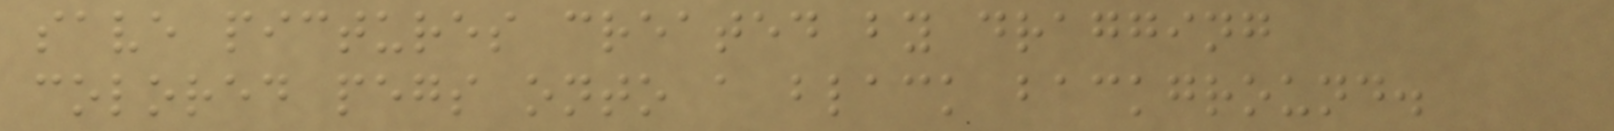save pictures created by dragging
colored pegs onto a black background.
